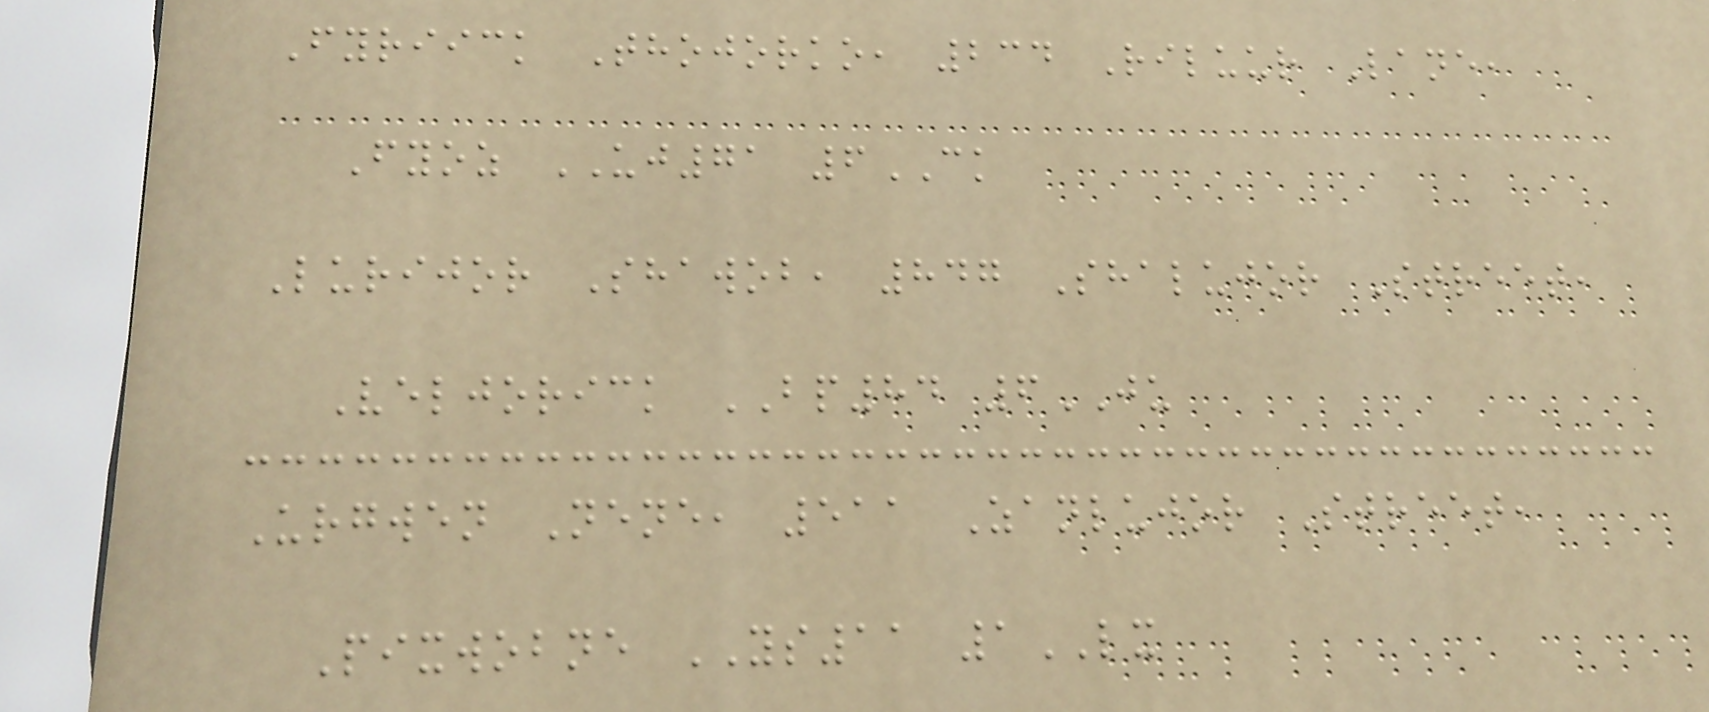Fyriick Thojorko, 234 Riluur Lane,
Fyoz UJ71 6CK
Lurijor Shawob, 847 Shalujor Street,
Veljorick BP84 6JU
Urgwen Nene, 511 Zanlujor Street,
Pixwobne YS11 1LX
